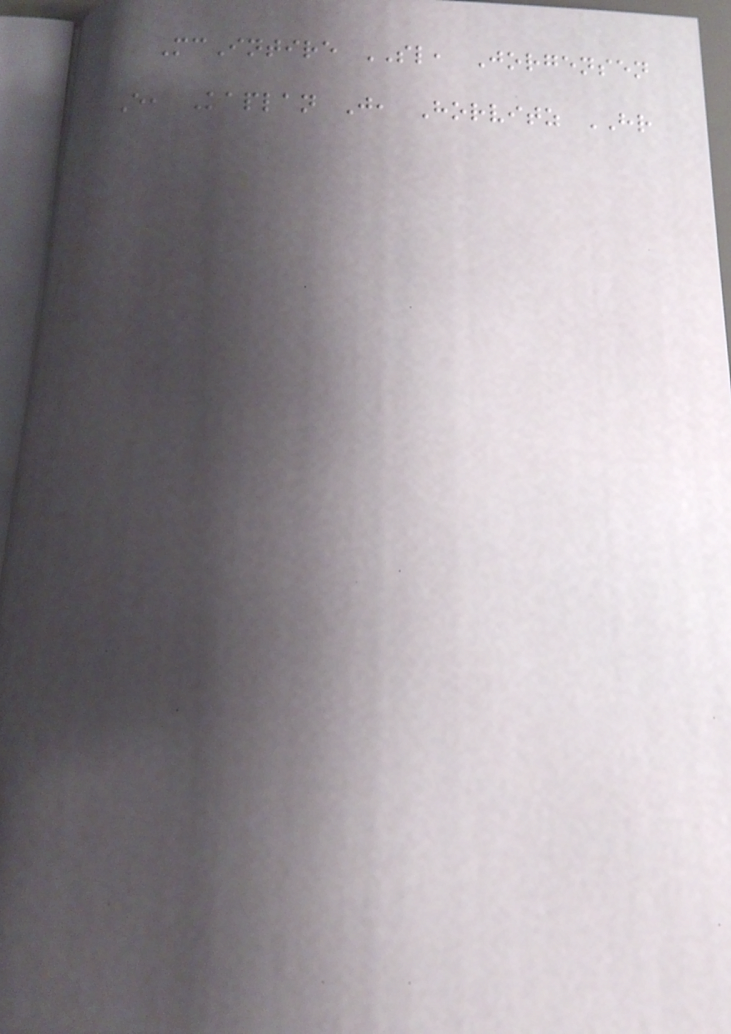McIntire SL, Jorgensen
E, Kaplan J, Horvitz HR
